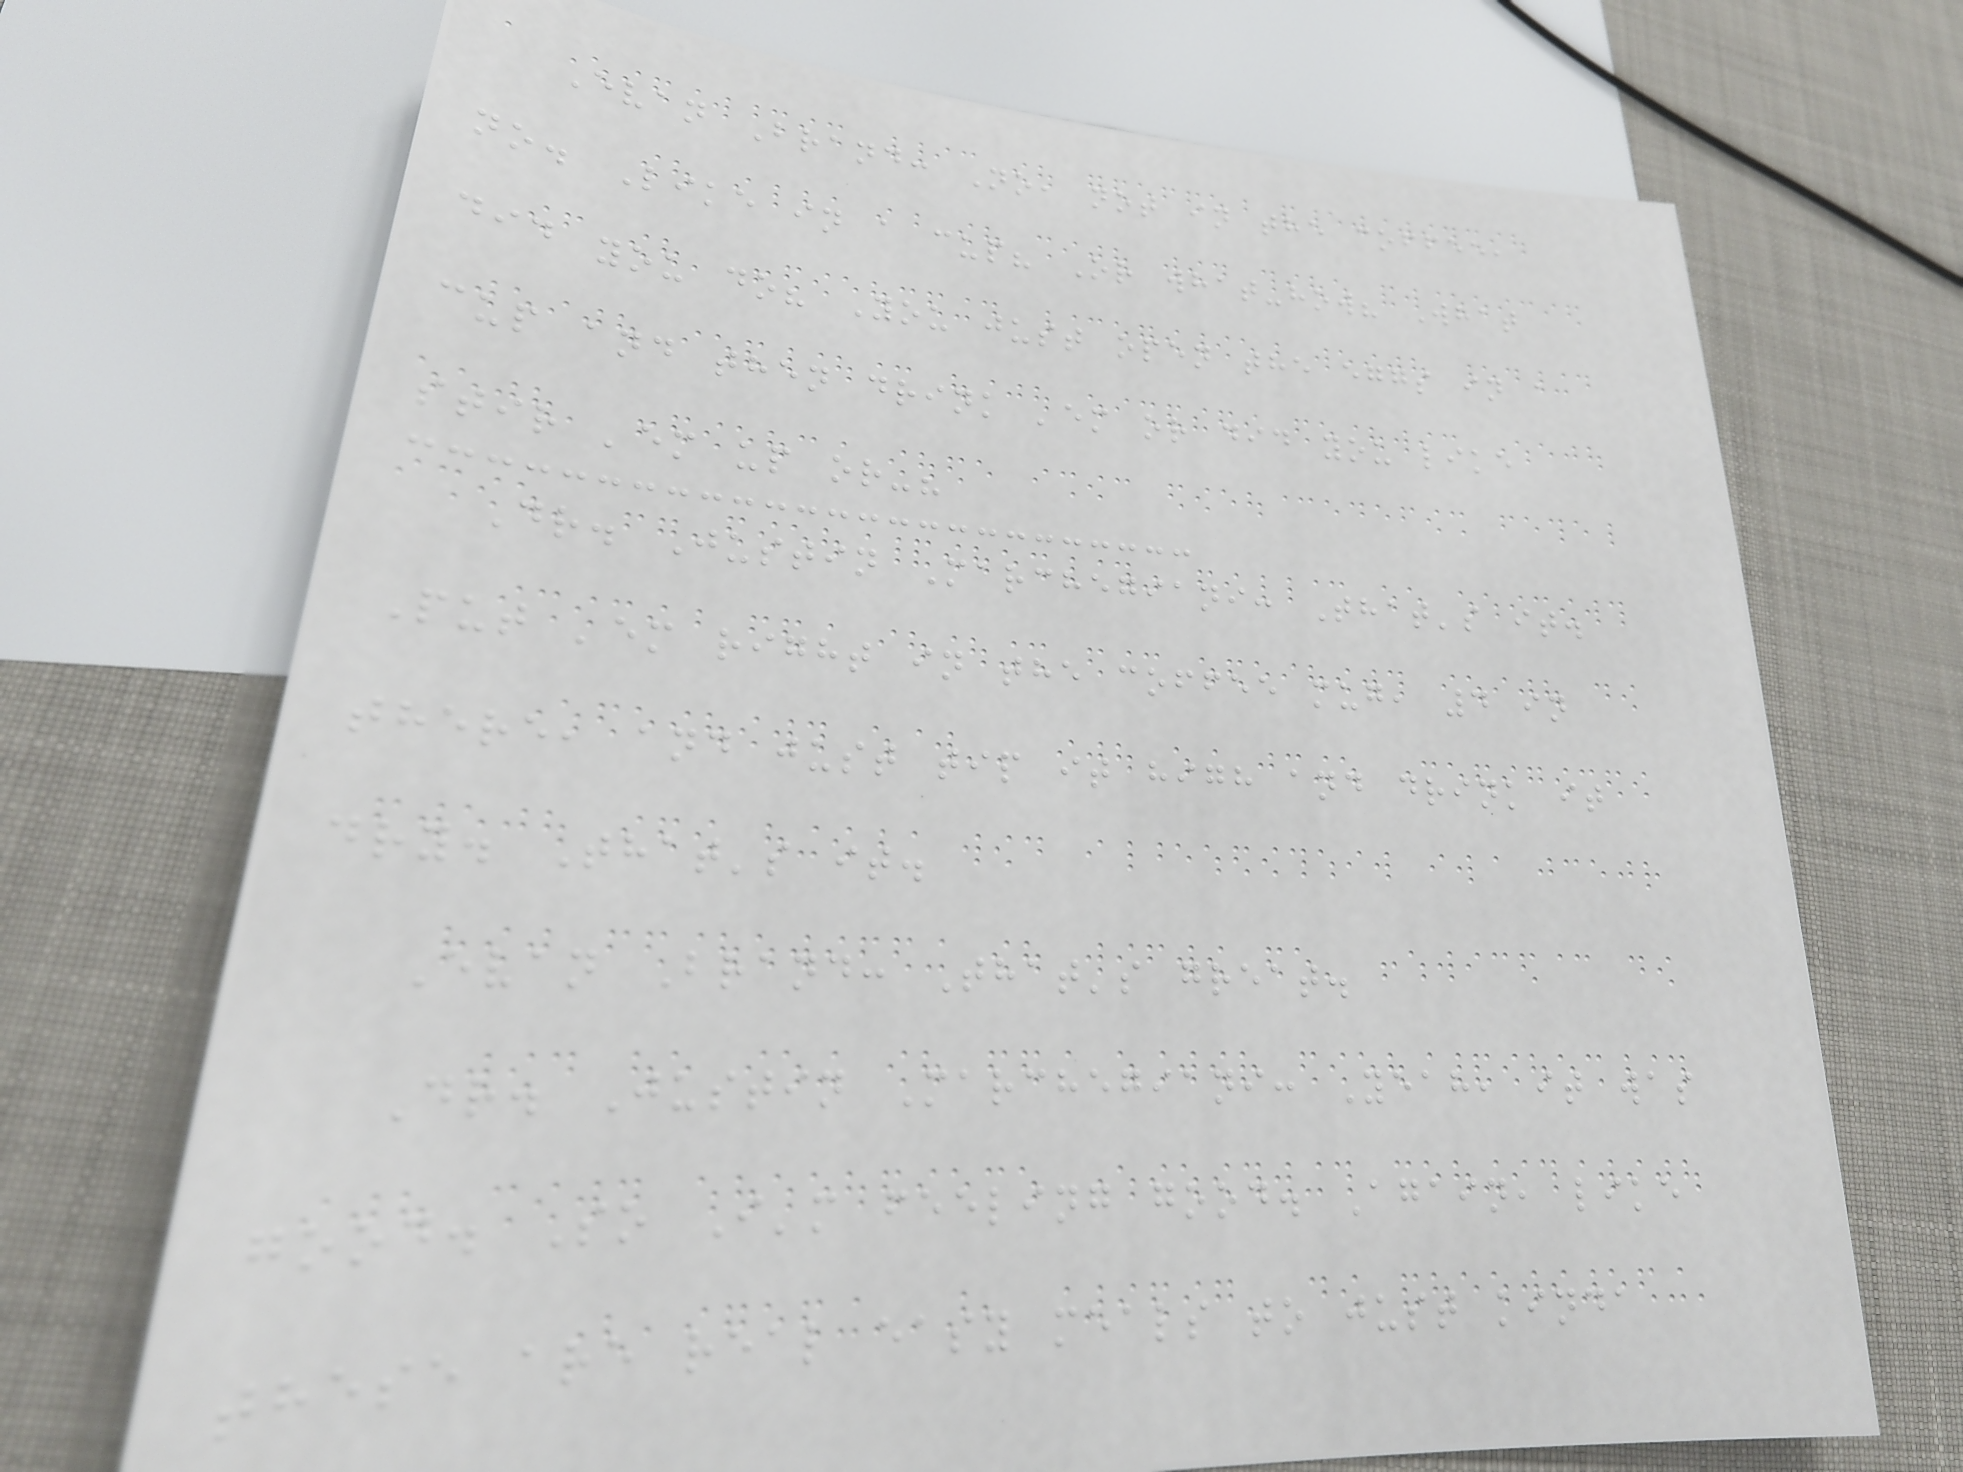Evan Brand: No, not in the coffee,
no. Like in a cup? Or what-how? What
did you do? You just open the eggs in a
cup and then drink 'em or did you like
stir 'em up or-?
Dr. Justin Marchegiani: That's it.
Put 'em right in the coffee mug, 4 in
there, and just tip it high and drink it
dry. That's it.
Evan Brand: That's great.
Dr. Justin Marchegiani: Yeah, it was
good. So I'm feeling good. Again, like
these are real easy meals to just kinda
